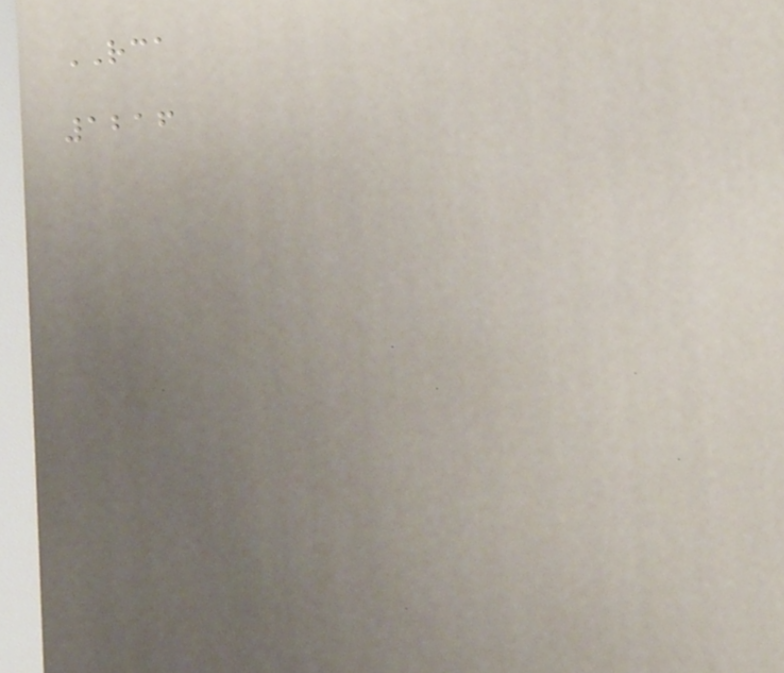RCA
1216
